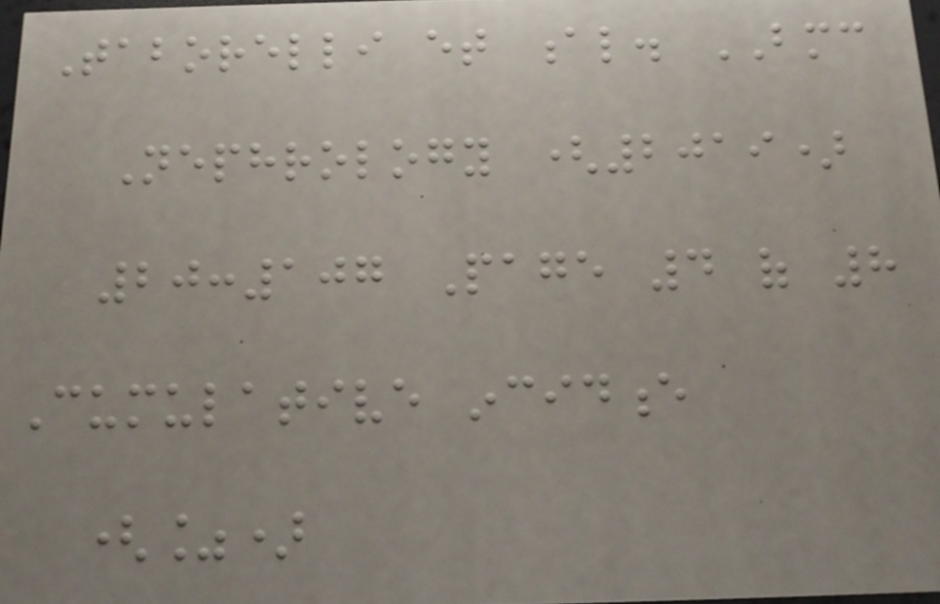Taborelli et al. BMC
Nephrology (2019)
20:107 Page 4 of 8
Cumulative incidence
(%)
